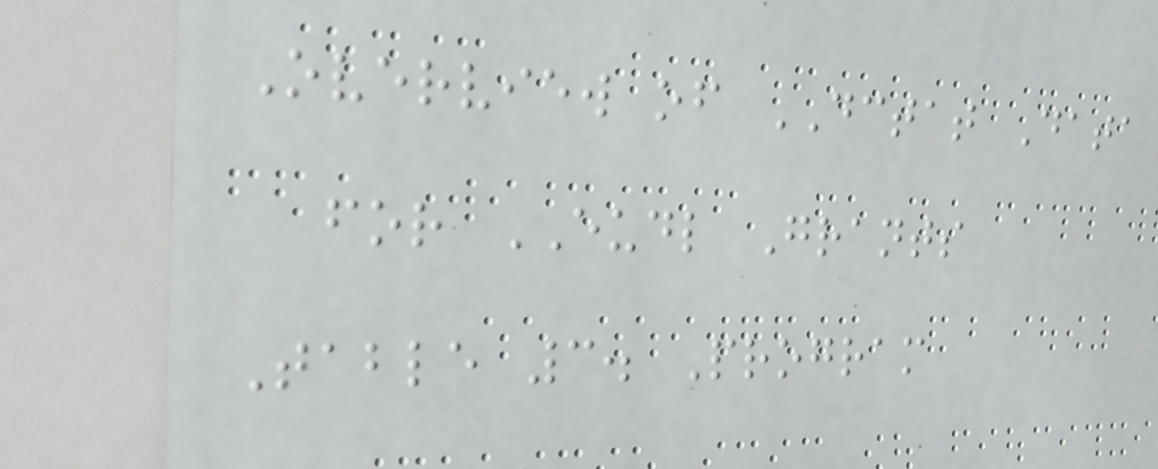Overview of DCTAT Data
for EUDL Grants
Table 3. Program
